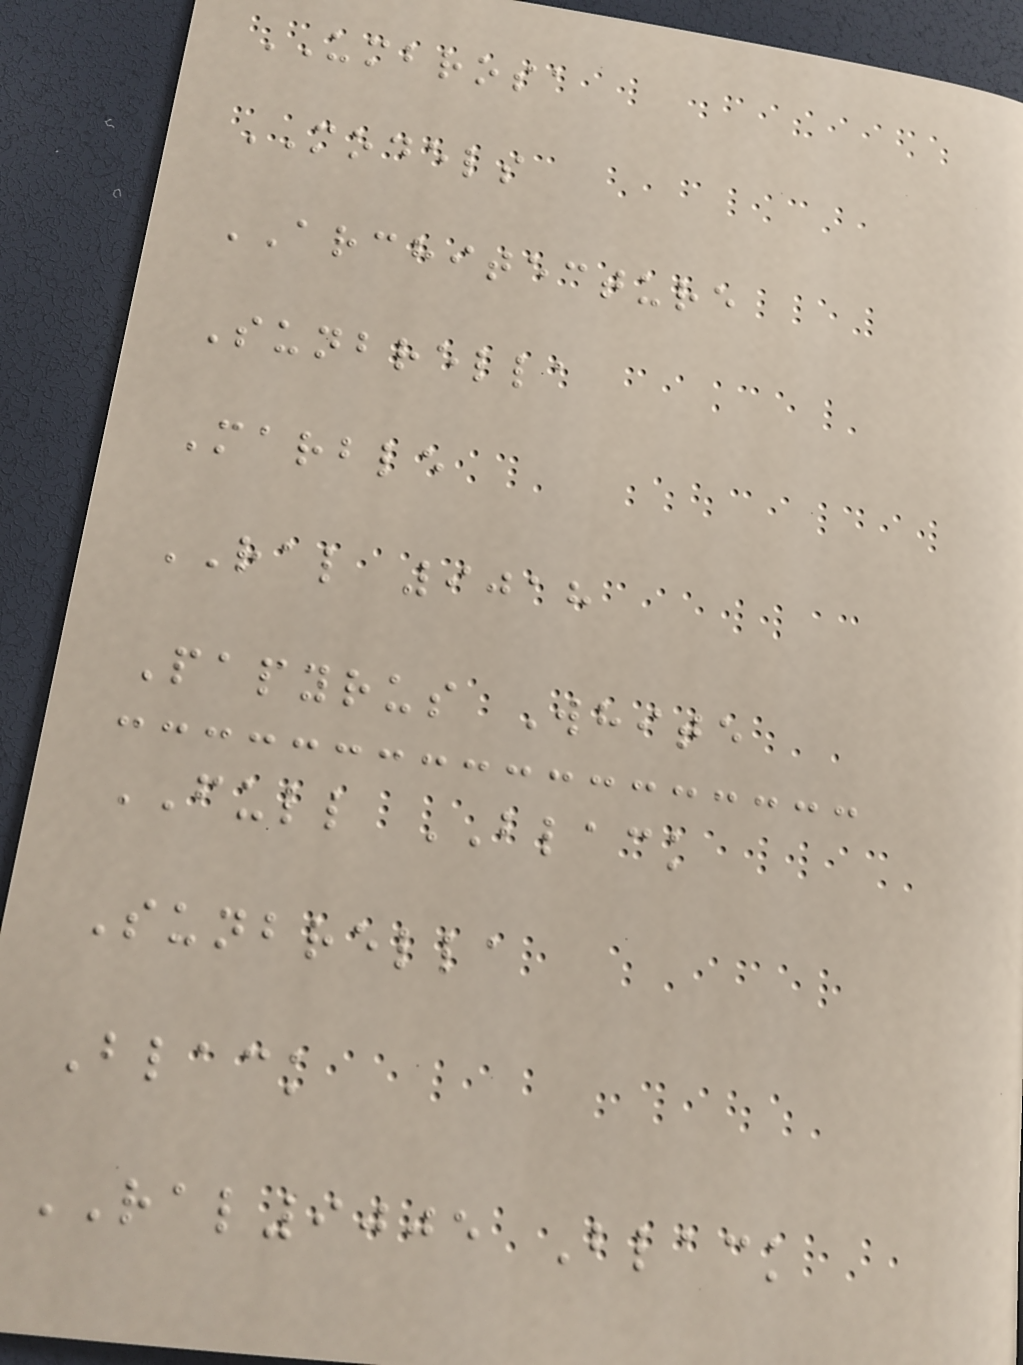UMBROSA
MODELS
ARCHITECTURE
Sunbrella
Marble
RAL 9018
Papyrus White
FULL BLACK
Sunbrella
Black
RAL9005 Black
